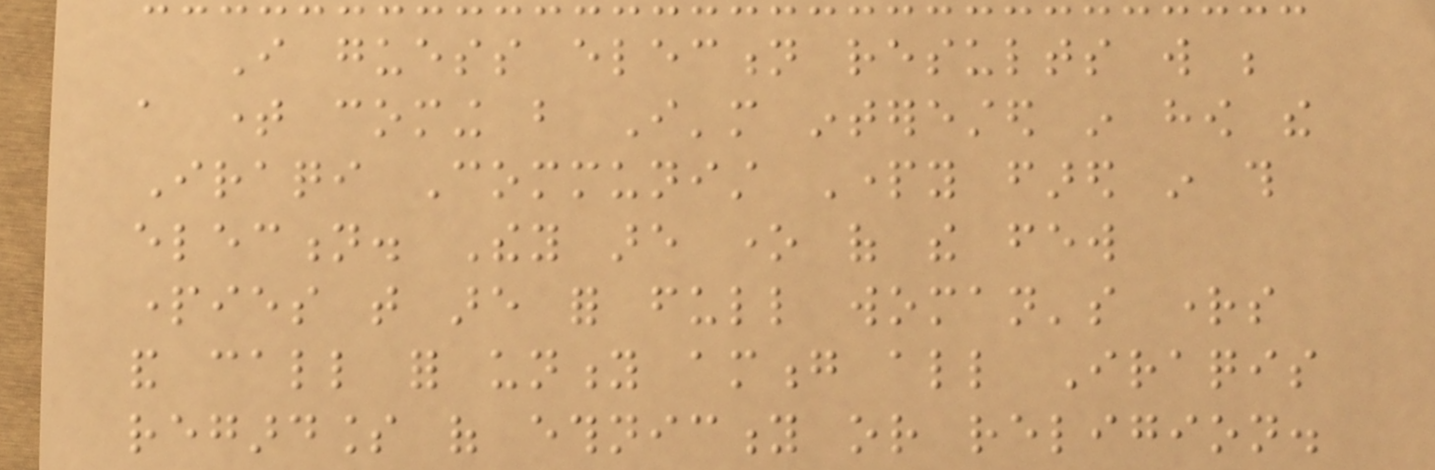I guess election results will be
a time coming but I'm interested in how the
Iraqi Communist Party fared in this
election. They are one of the few
parties that are for full woman's rights
and call for unity among all Iraqis
regardless of ethnicity or religion.
